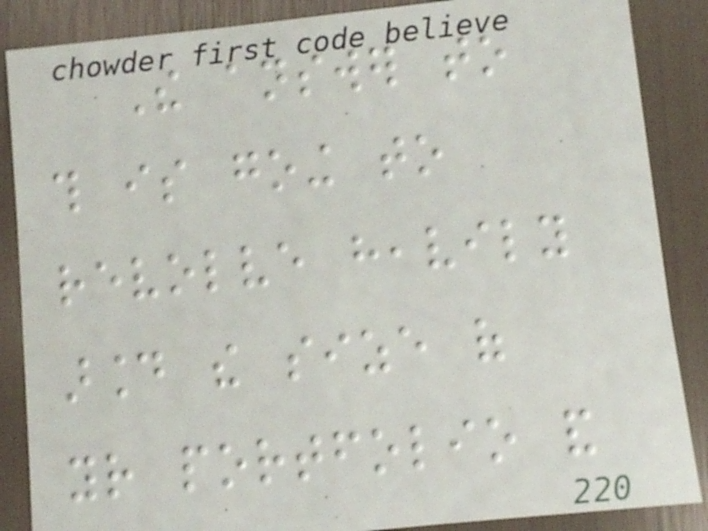The answer to
this is going to
revolve heavily
around the size of
your portfolio and
